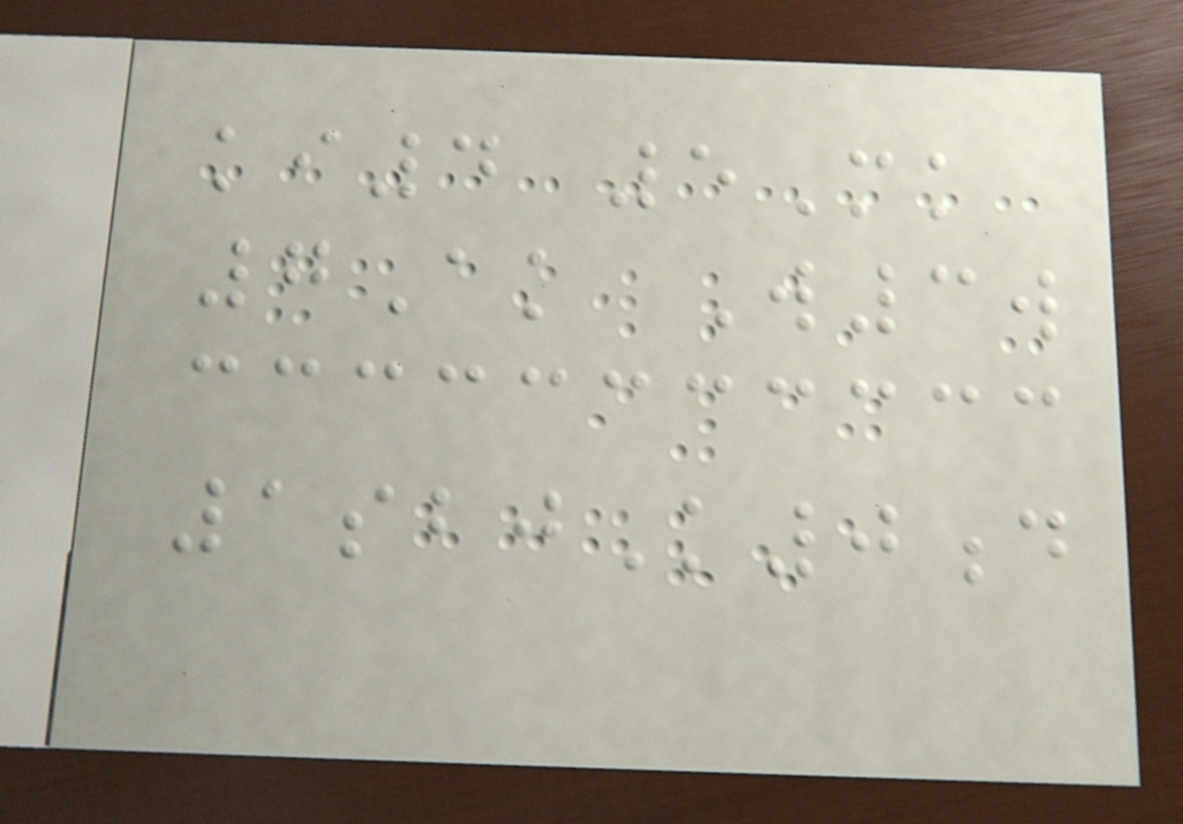ki4 5Mk
7Ak W3w
1sbjK0d
